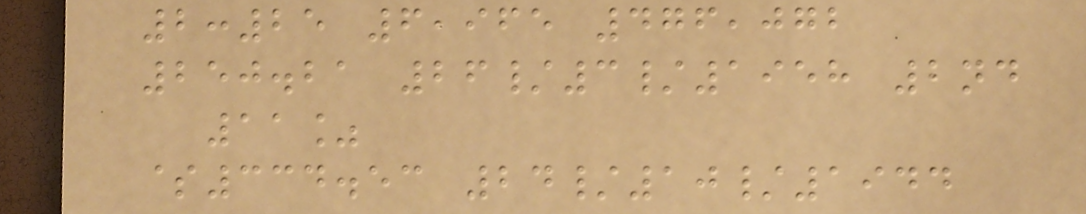2:25 6,965 476,072
250.21 26/3/1958 2nd
11%
$334.53 24/10/1944
